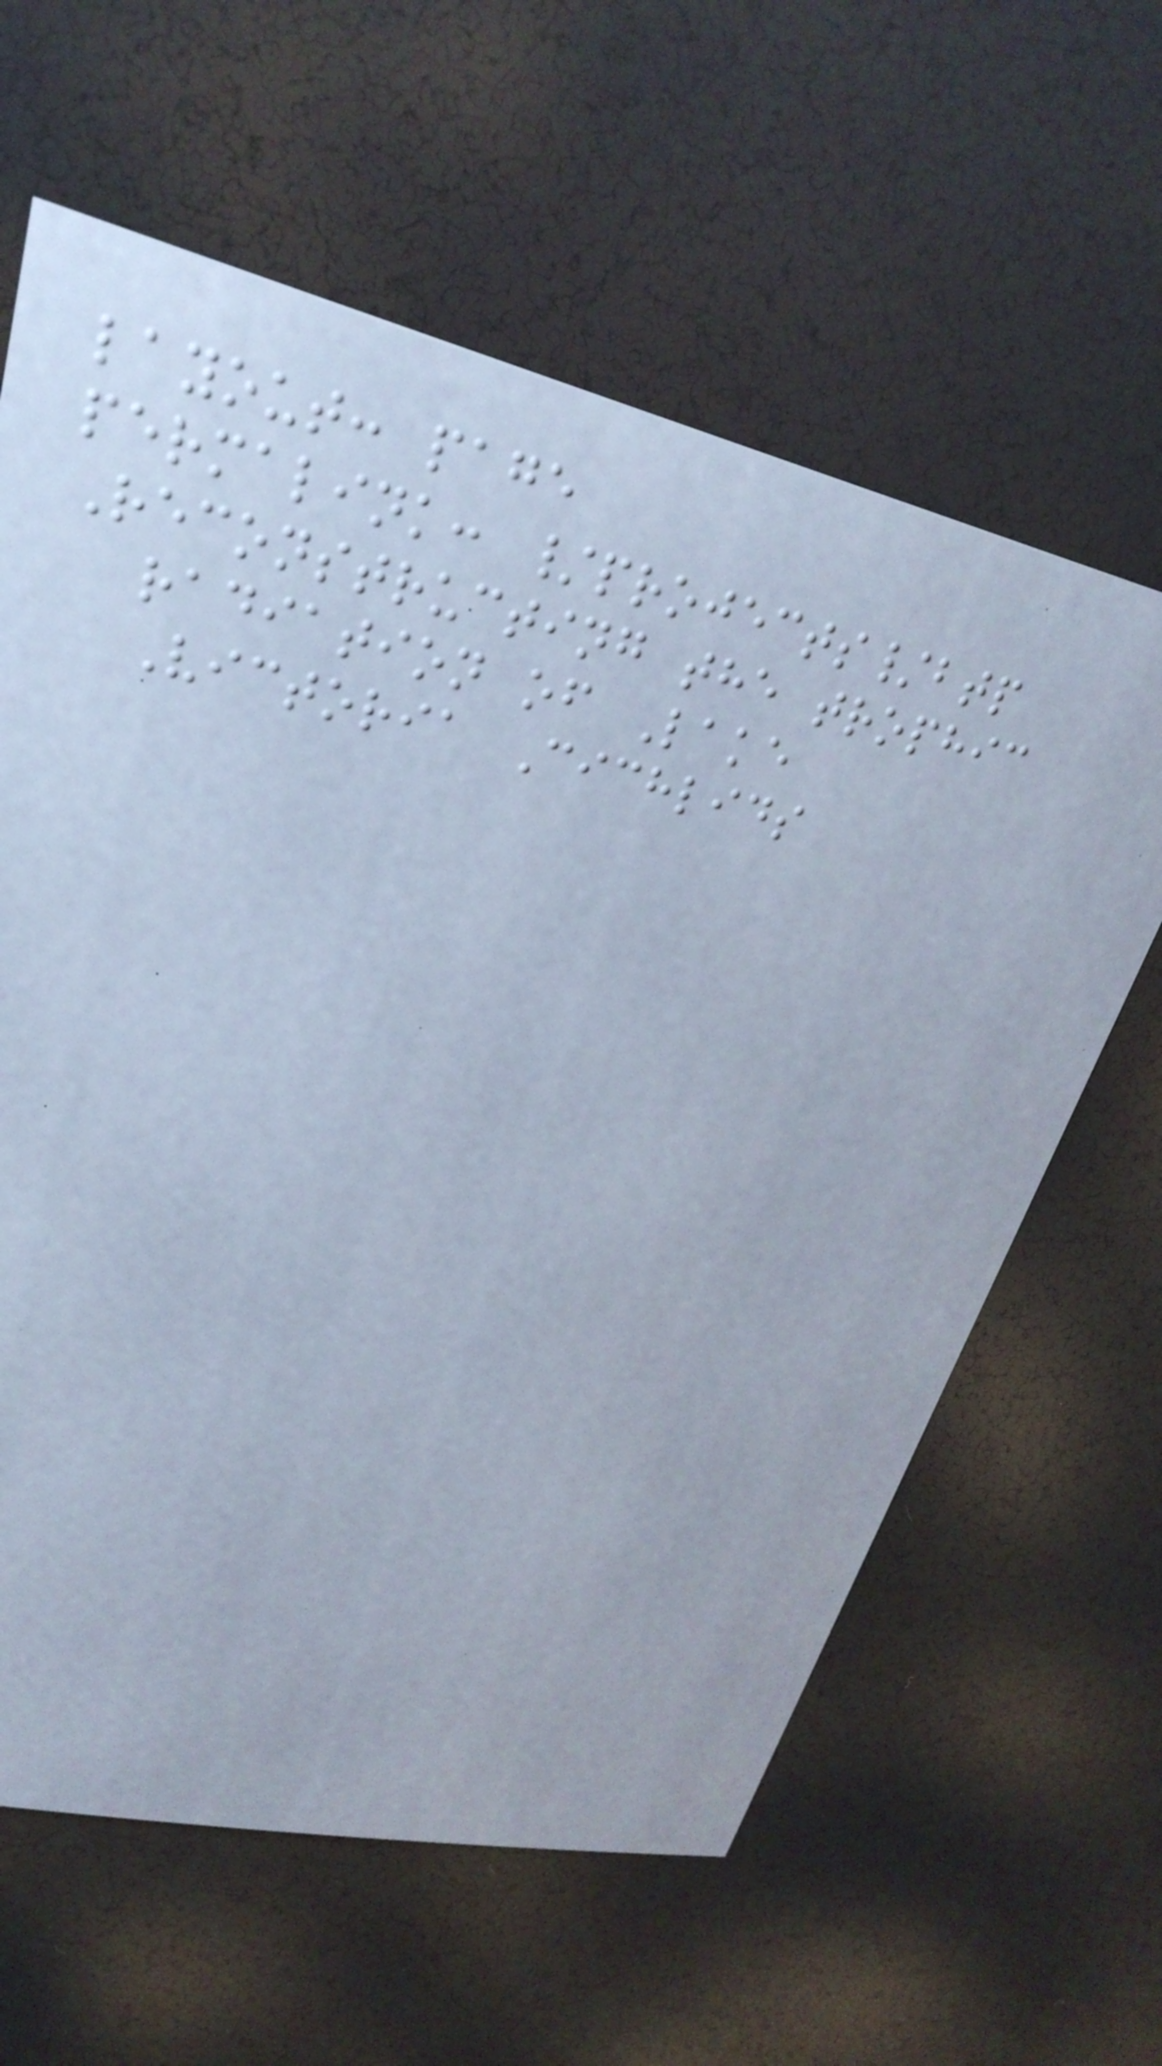layout: page
permalink: /projects/btp
Reconstructing the trophic
radiation of Lake
Victoria Cichlids
